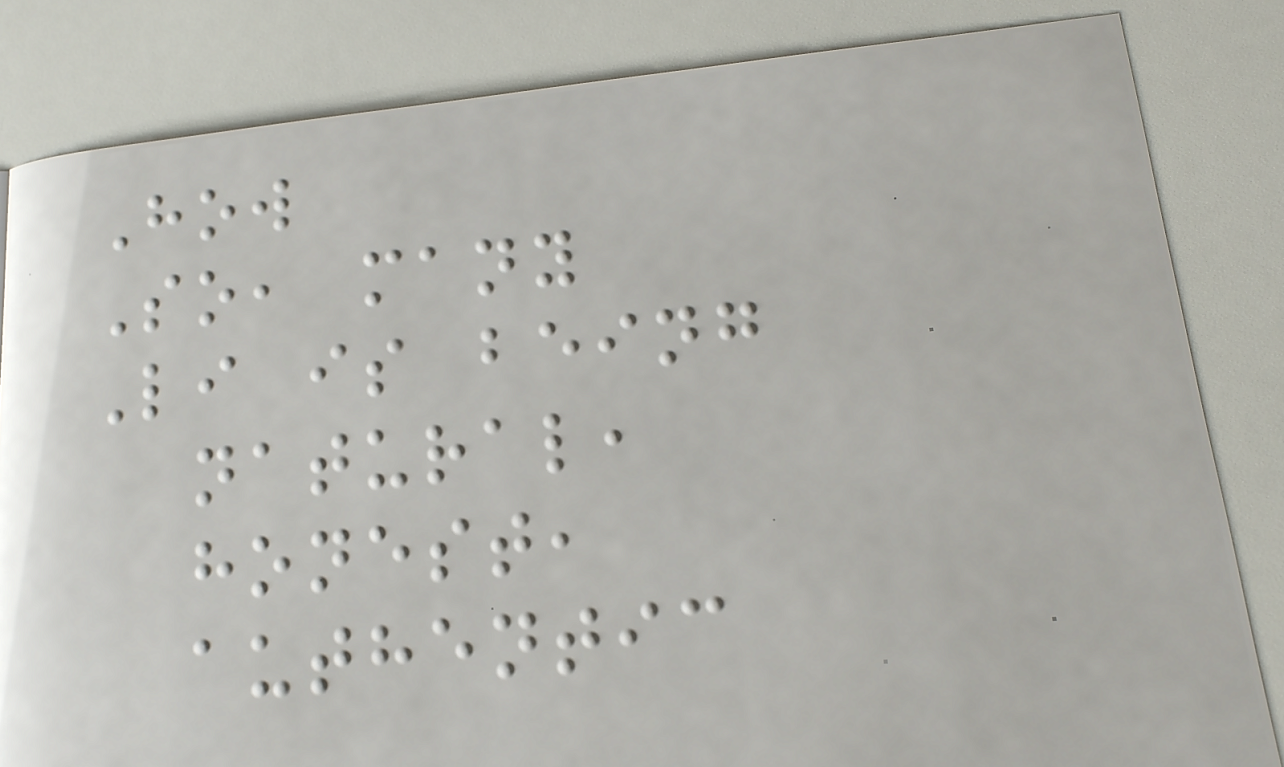How
So, many
Li is being
natural,
honest,
authentic
